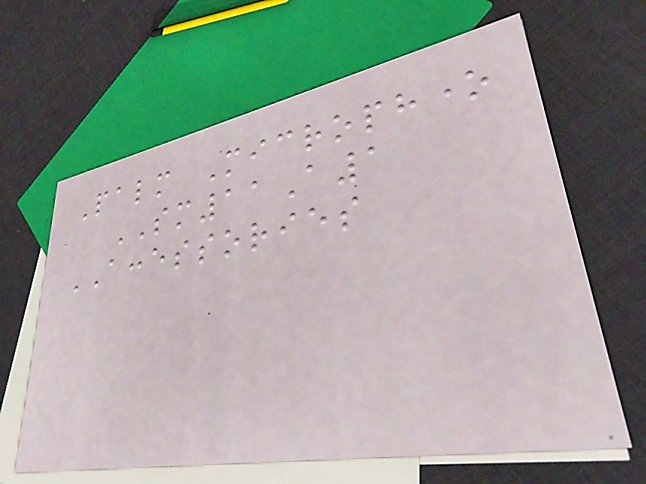Palm Microphone
SM11A1
ACCESSORIES
